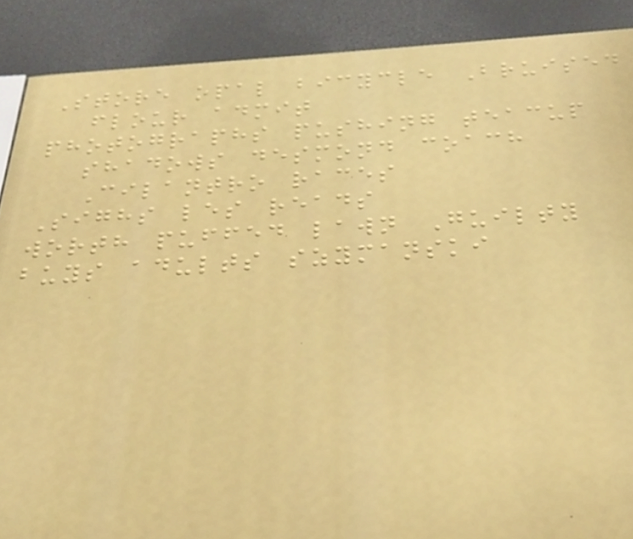Store opal bicycle Bruised
flour admit
photographs pushing teacup
shadows desmond coach
Cilantro races
Sighs les reads
worth puffed lawn Guilty
buys adults szymanski
